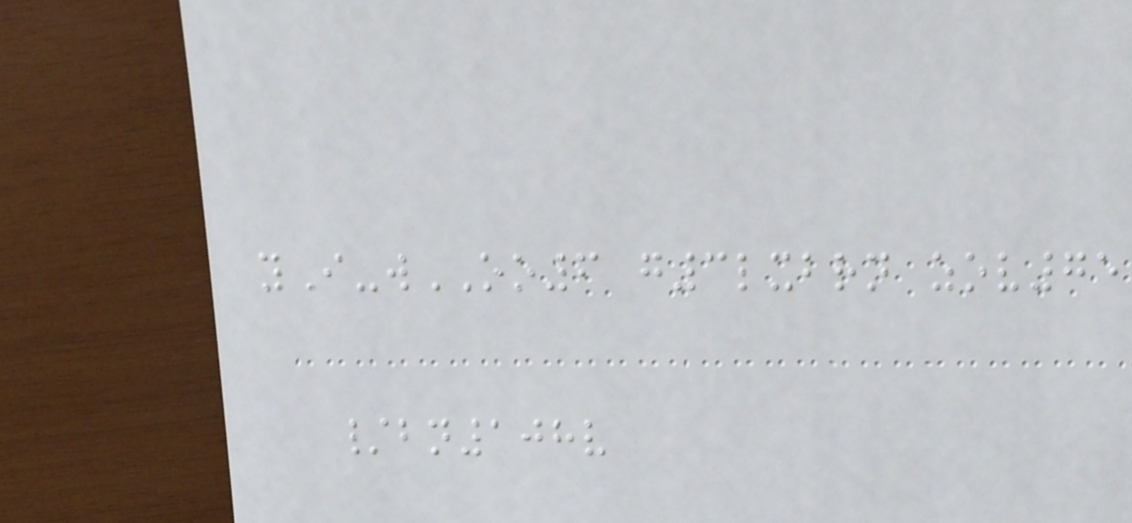yI-wOO6 g3lxbrn zov75
/bn108v
